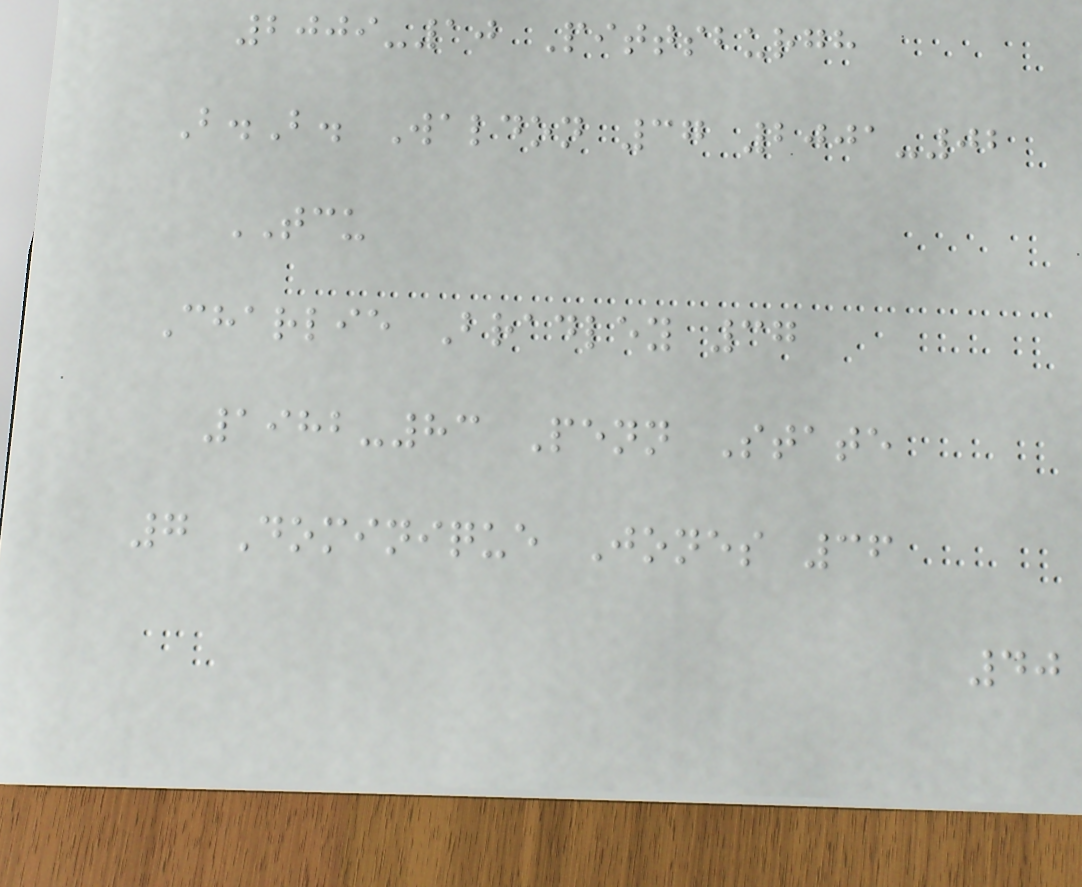2009-10 Pittsburgh
B.B. Waldon 37 2001-02
TCU
Charlie Bradley 37
1982-83 Penn State
7 Dominique Jones 36
40
